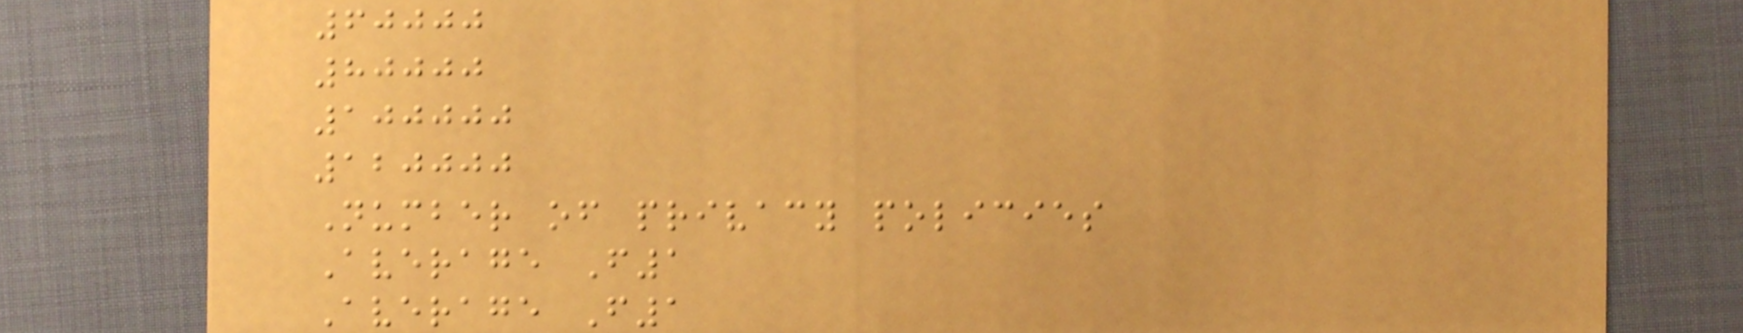60000
80000
100000
120000
Number of privacy policies
Average F1
Average F1
